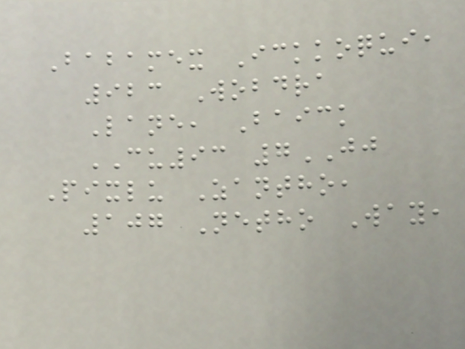Babamex Ickkoqui,
923 Wobdra
Lane, Baick
CU93 7JJ
Pixlu Zantho,
107 Netho Way,
